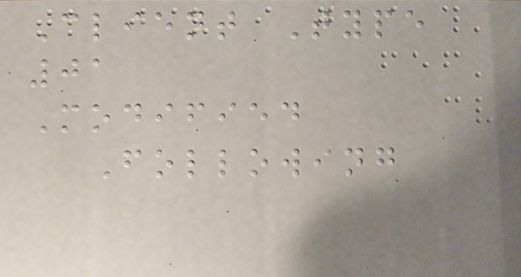Client Type
01
Modified
Following
